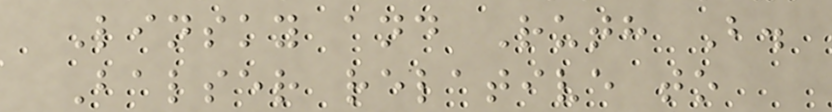Linsky and Ruth B.
Balser relative to
